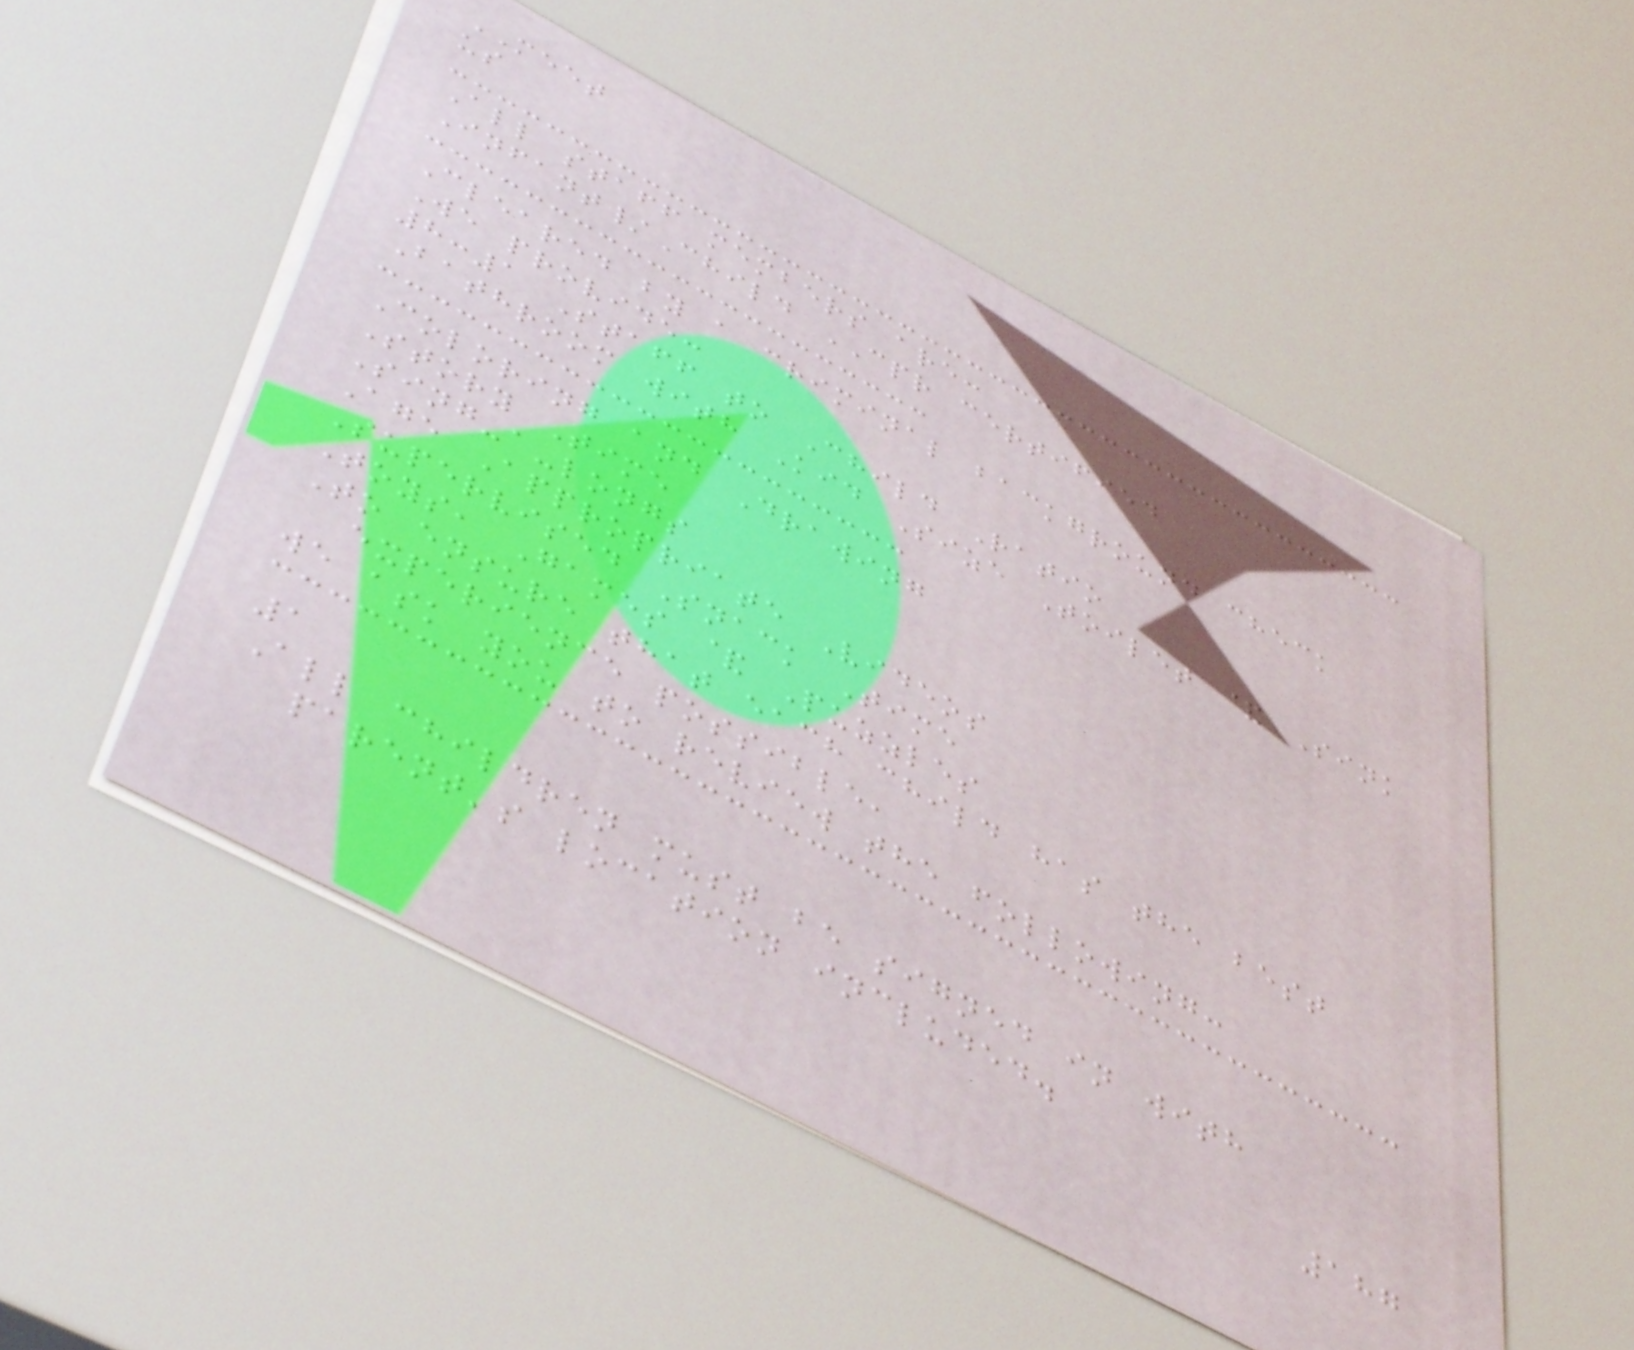MEET
us
All staff members are:
Infant/Child CPR certified
Cleared by a criminal background check
We provide:
8:1 Staff to Child Ratio
Bathroom with Kid Size Toilet & Sink
Coloring and Drawing
Story Time
Sing-a-longs
Age Appropriate Videos
Supervised Snack Time
Toys, Games & Puzzles
To ensure that each child has the best
experience possible,
we ask you to review the following:
1
All children must be signed in with
parent's location included.
187
